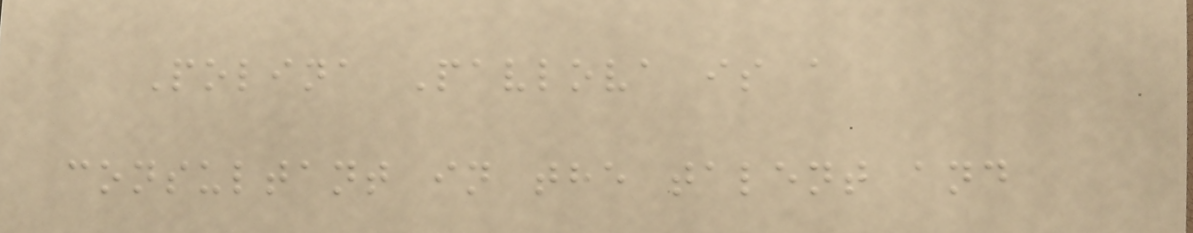Polina Pavlova is a
consultant in the talent and
